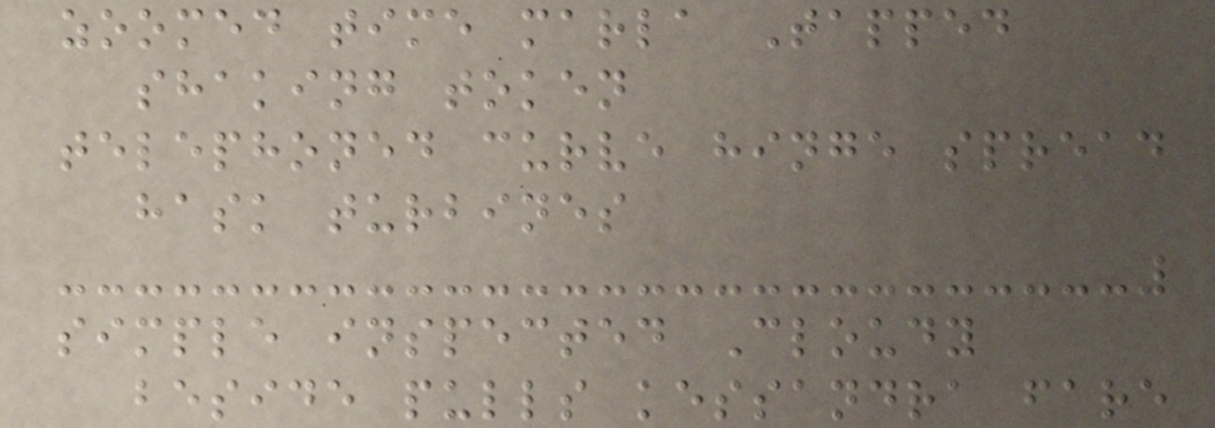zoomed time marla Tapped
shaking token
telephoned curve hinge spread
hask turbines
simple inspected Cloudy
beside pulls kessandra fare
